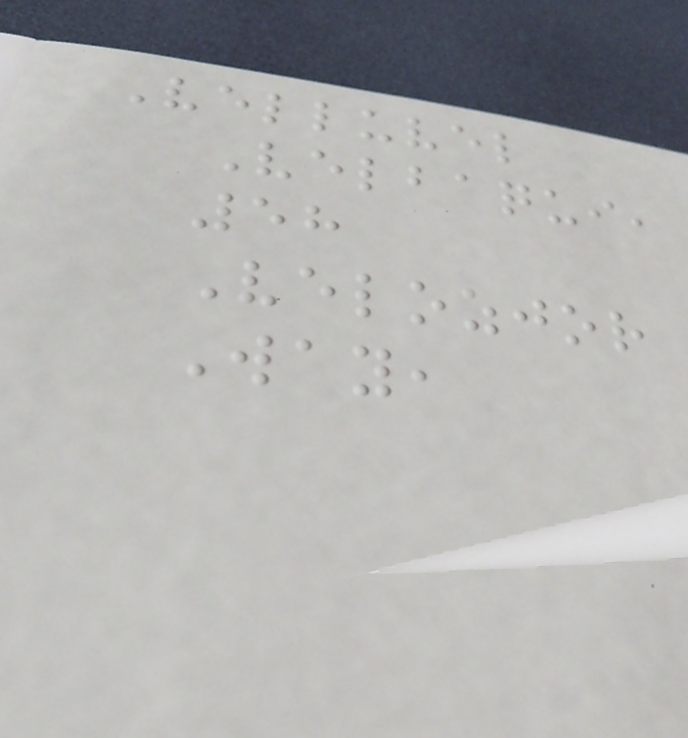Velluvel
Velbaqui,
58
Velozjor
Way,
